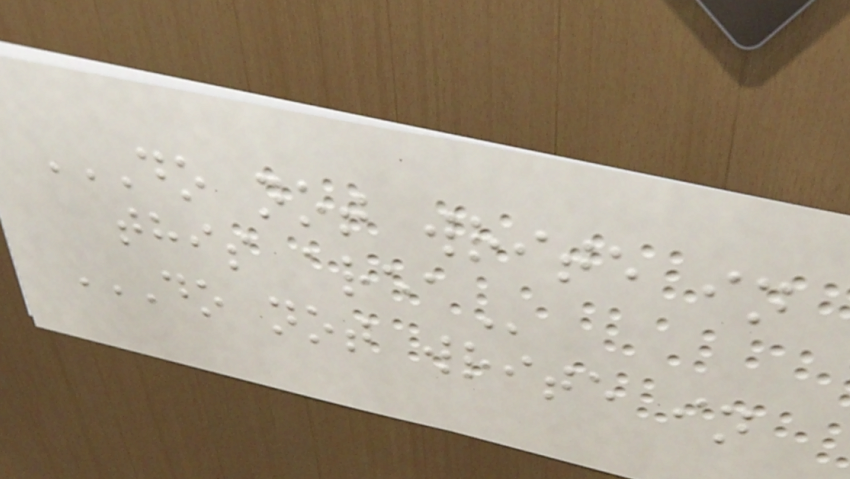DO NOT WRITE IN
THIS AREA
DO NOT WRITE IN
